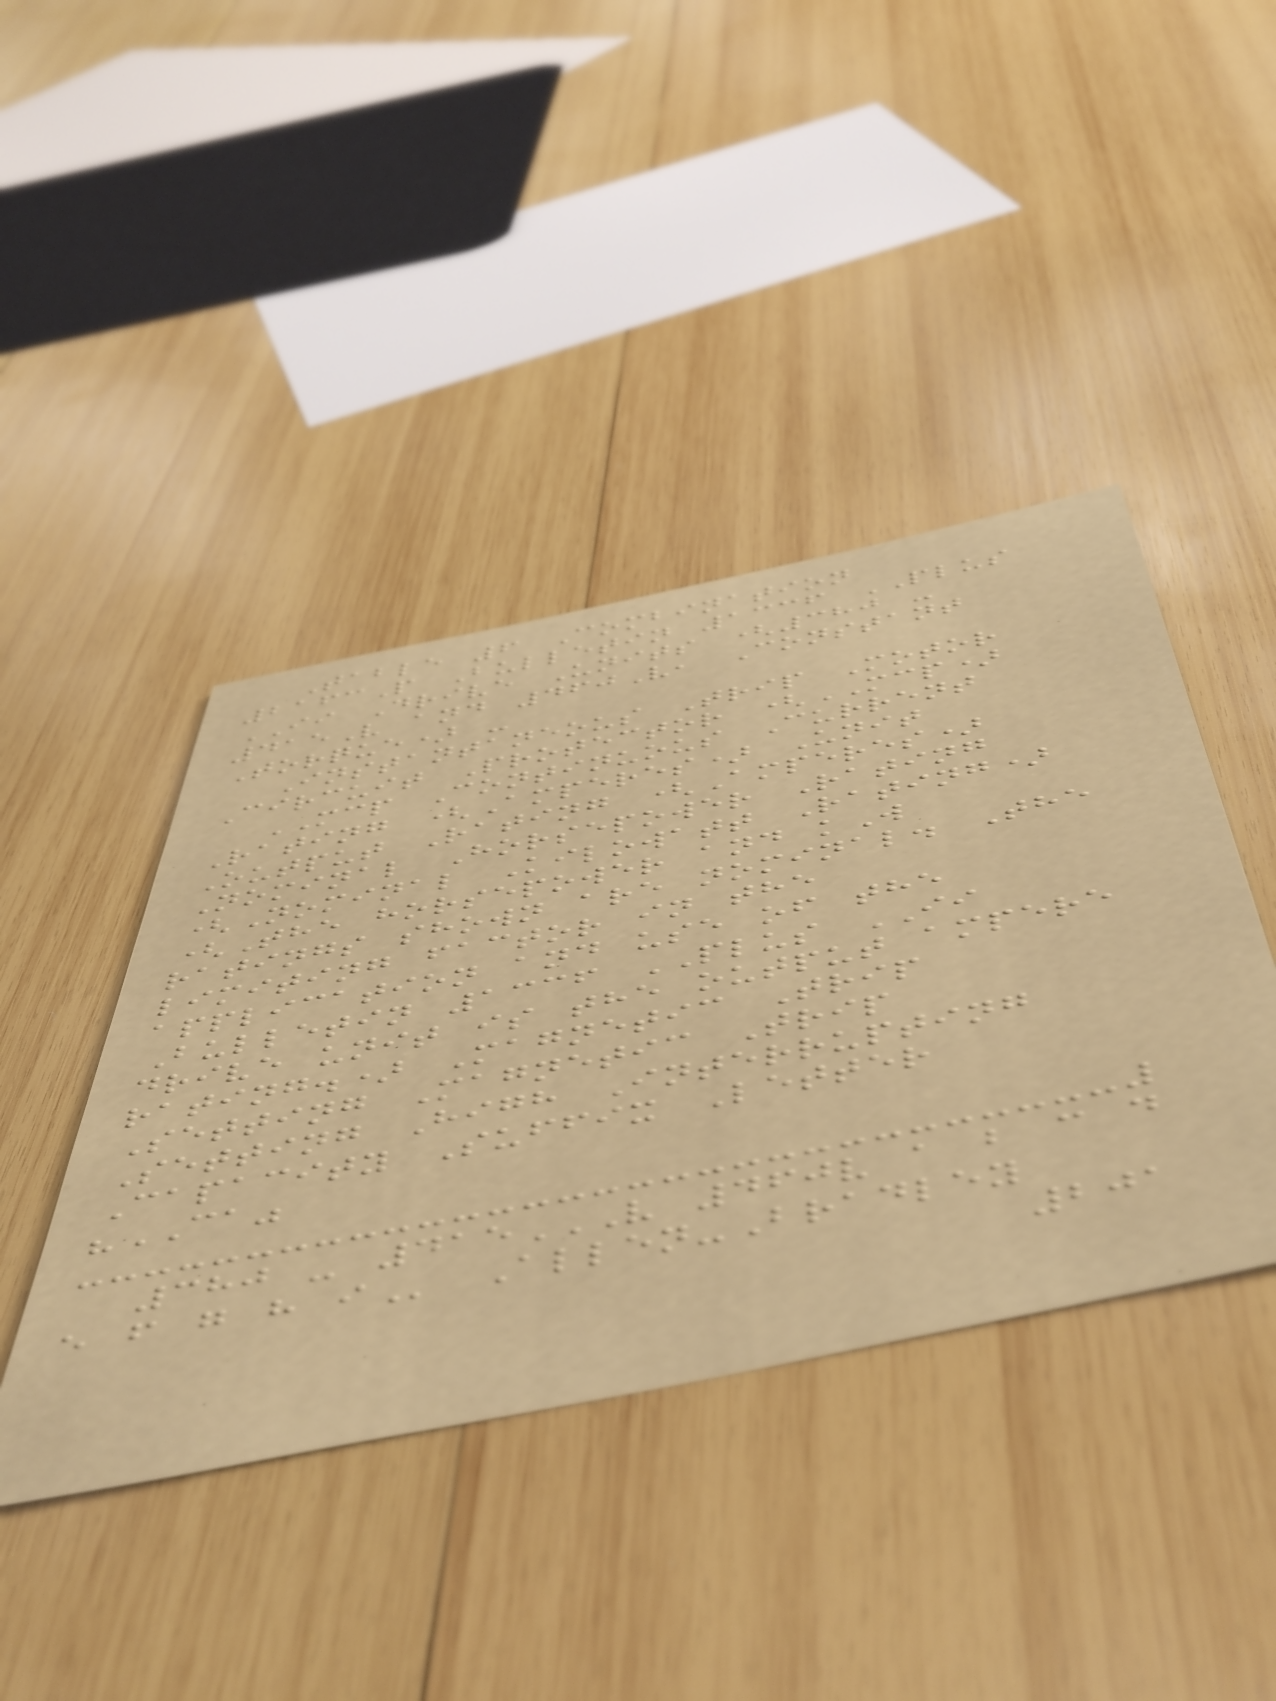Table 6 Combination
2163P Bulletin 1336 PLUS
II Drive Units (380 -
415V and 460V, Constant
Torque) -
Instantaneous Trip Motor
Circuit Protector (MCP)
MCP Continuous Current
Rating (Amperes) Unit
Output Rating (Amperes)
Nominal Horsepower Rating
(Nominal Kilowatt Rating)
(The horsepower and kW
ratings shown are nominal. The
limiting factor in the
application and use of the
Bulletin 1336 PLUS II
drive unit is the output ampere
rating.) Magnetic Trip
Setting Magnetic Trip
Setting High Interrupting
Capacity Suffix Letter
"CA"
380 - 415V 460V A B C D
E F G H I Allen-Bradley
201
